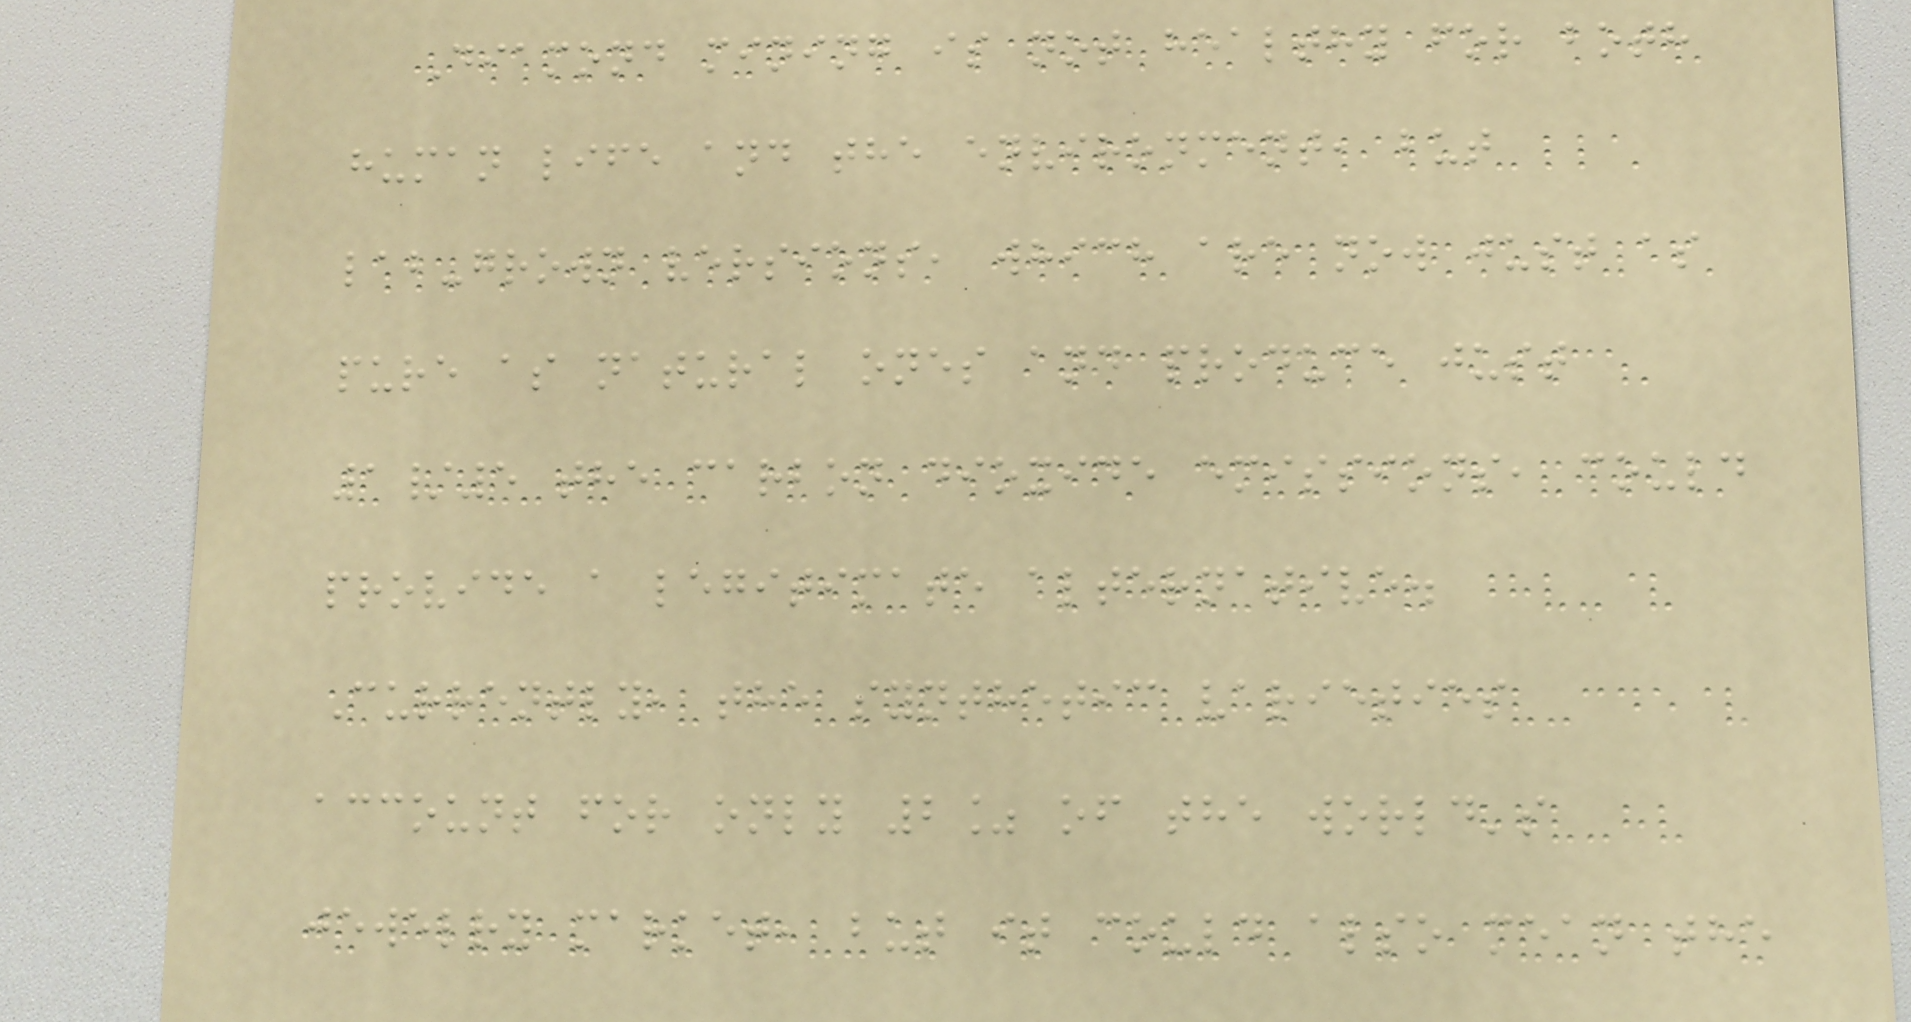Diamond mining is not healthy for both
human life and the environment, but
lab-grown versions, which are now just as
pure as natural ones and produce just
1/5 the carbon dioxide emissions, could
provide a legitimate alternative.
Currently, the synthetic varieties
account for only 2% of the world's
jewelry market, but it could also mean the
